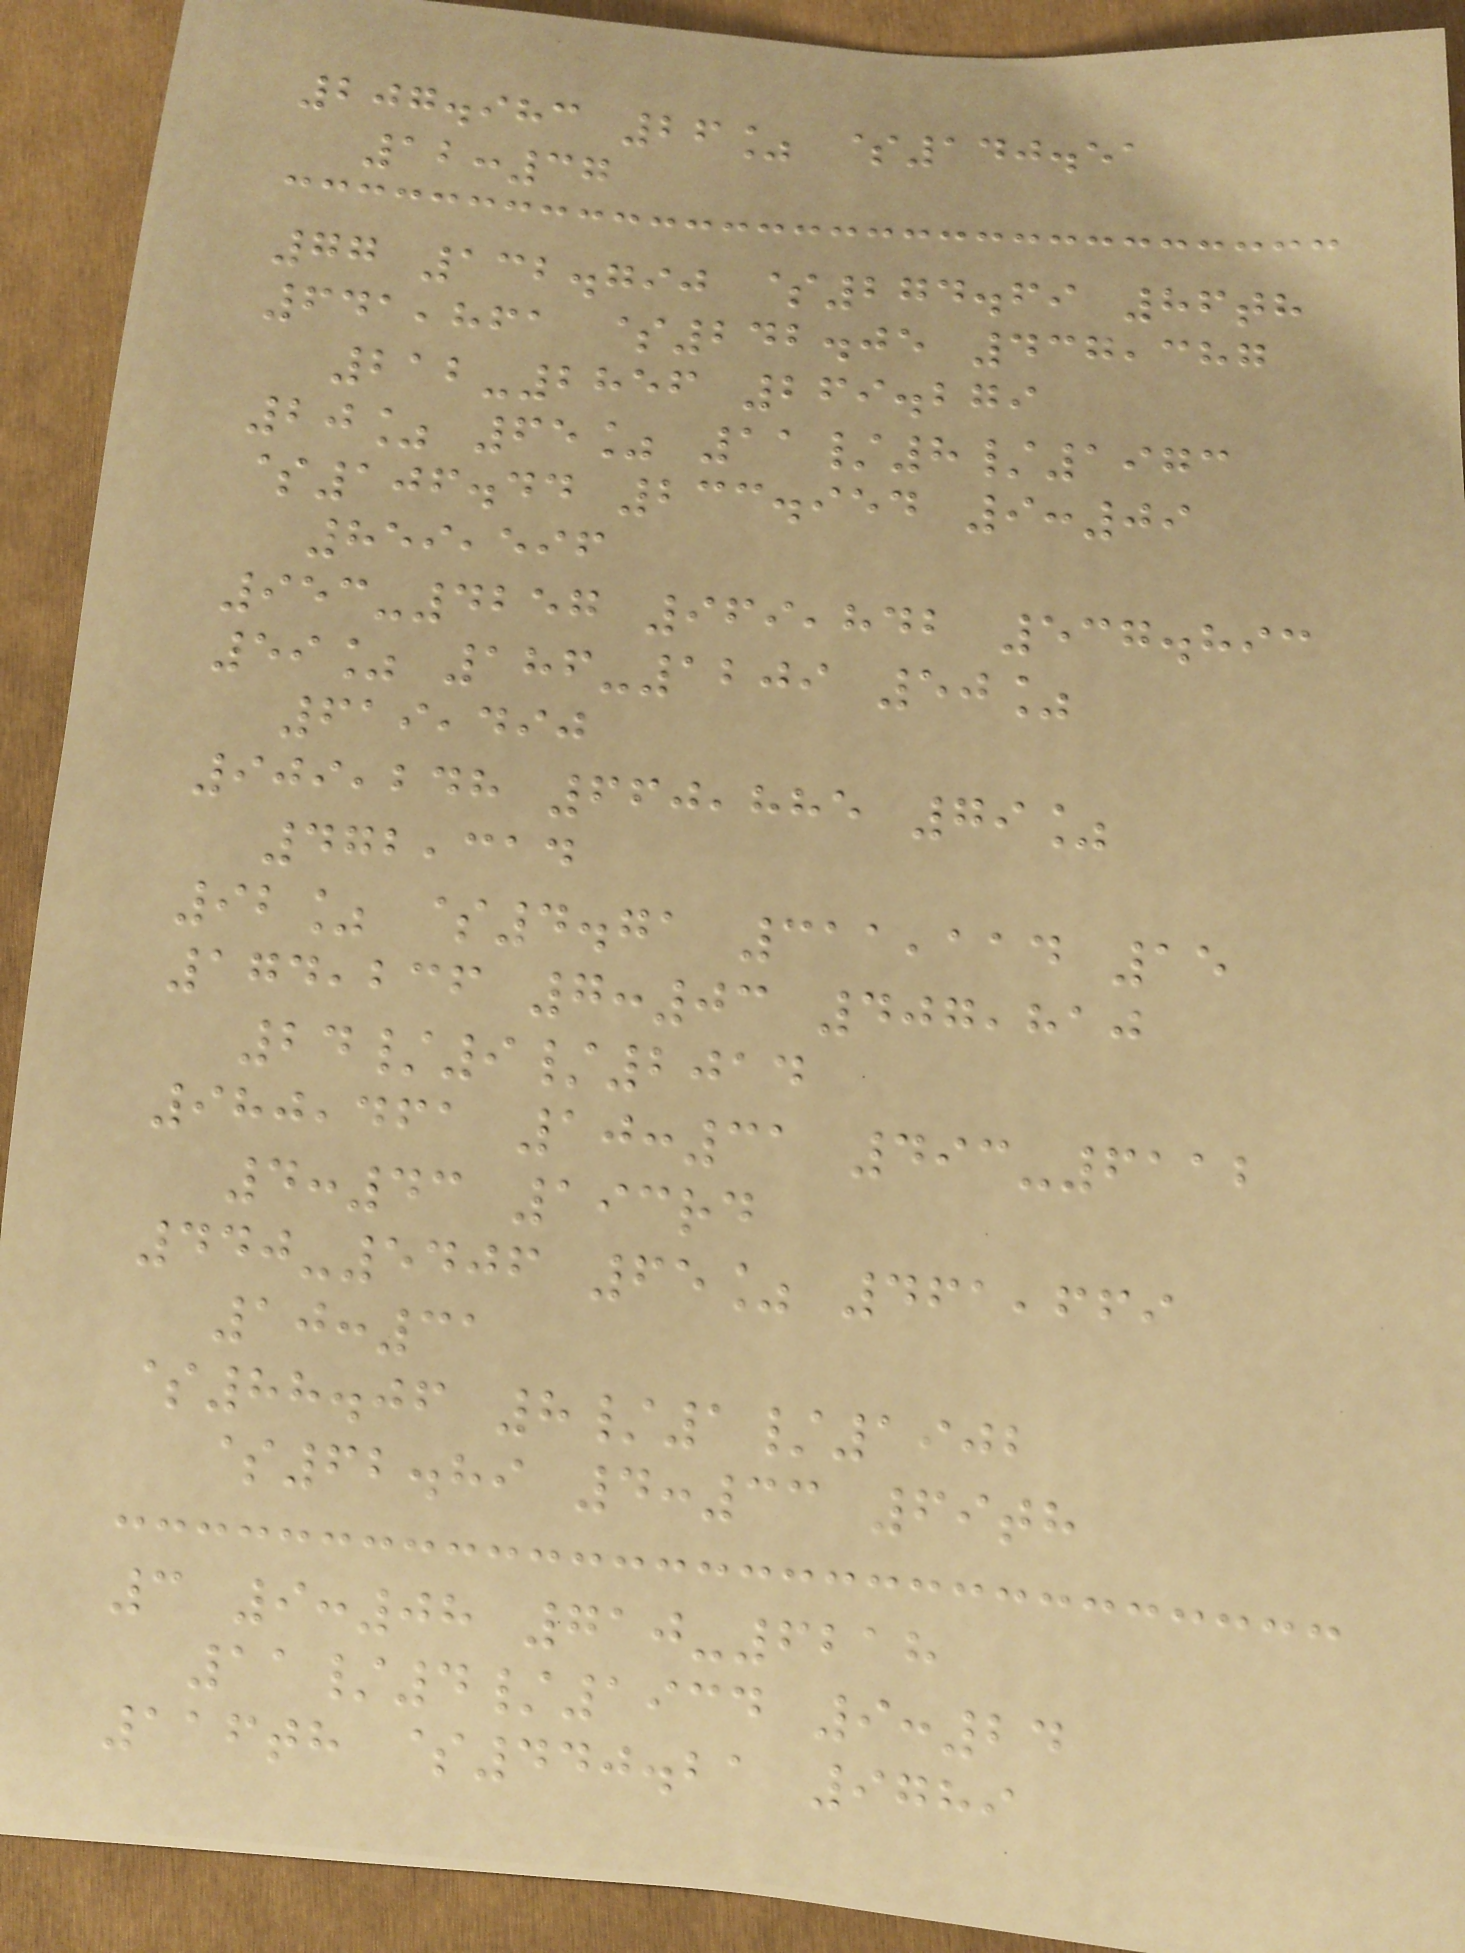207.983 26% $140.51
12:37
77 132.790 $274.69 86th
641,861 $242.05 437,387
212-2856 269.279
20% 65% 11/8/1973
$106.44 233.954 9:09
859,596
953-4257 969,842 537.893
59% 186-1209 50%
619,490
909,248 660,885 79%
472,314
92% $4.71 311,114 15
174,236 7:03 407,810
24/9/2014
980,461 10:31 493-6112
4:43 193rd
440-5406 65% 461,669
10:31
$88.06 8/1/1902
$62.89 4:33 69th
3 9:08 710-6218
11/4/1934 9:24
116th $440.21 9789
